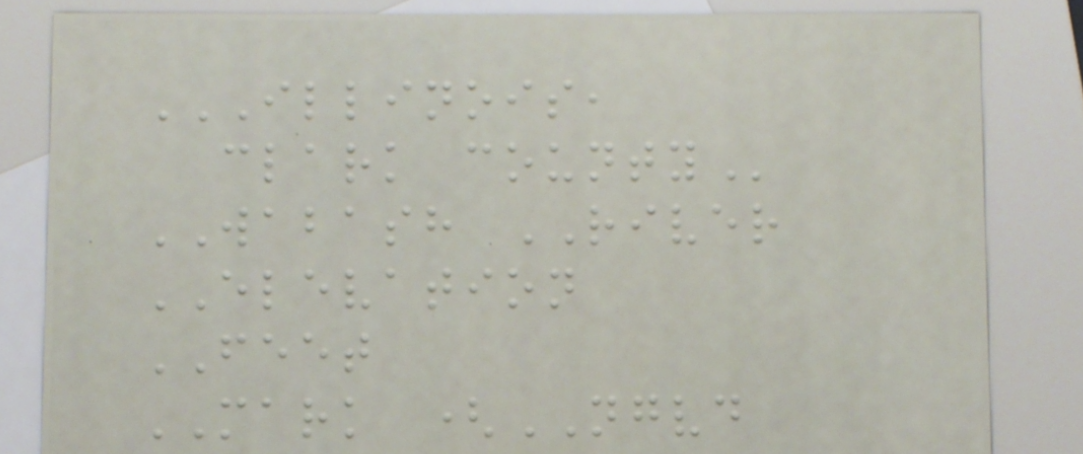ILLINOIS,
CLARK COUNTY
WABASH RIVER
ELEVATION
FEET
MARK (NGVD
